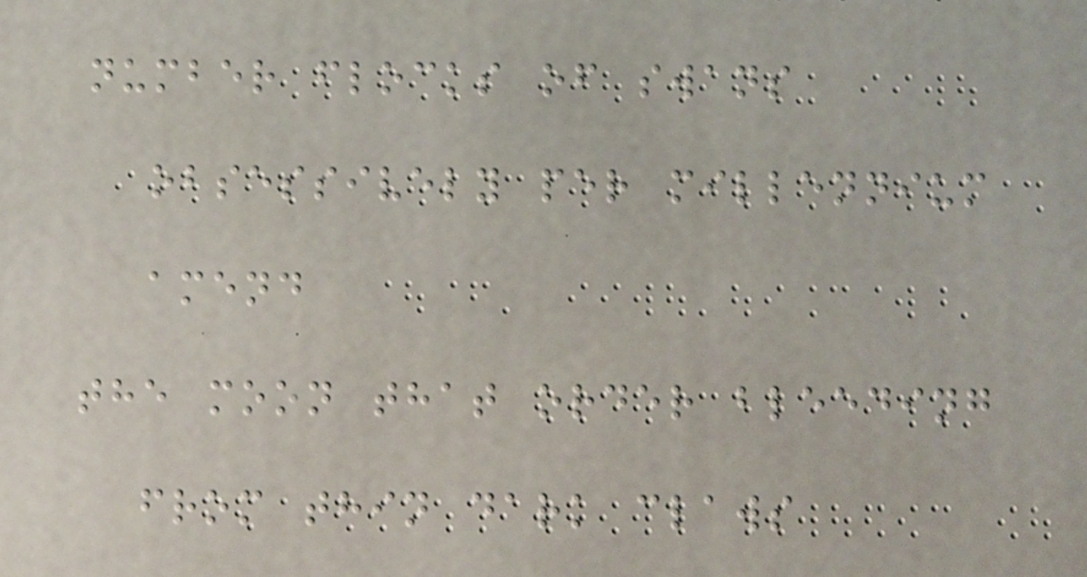number flocks of swans
obsessively per millennium
amend
the moon that order bleeding
from thin dark claws
